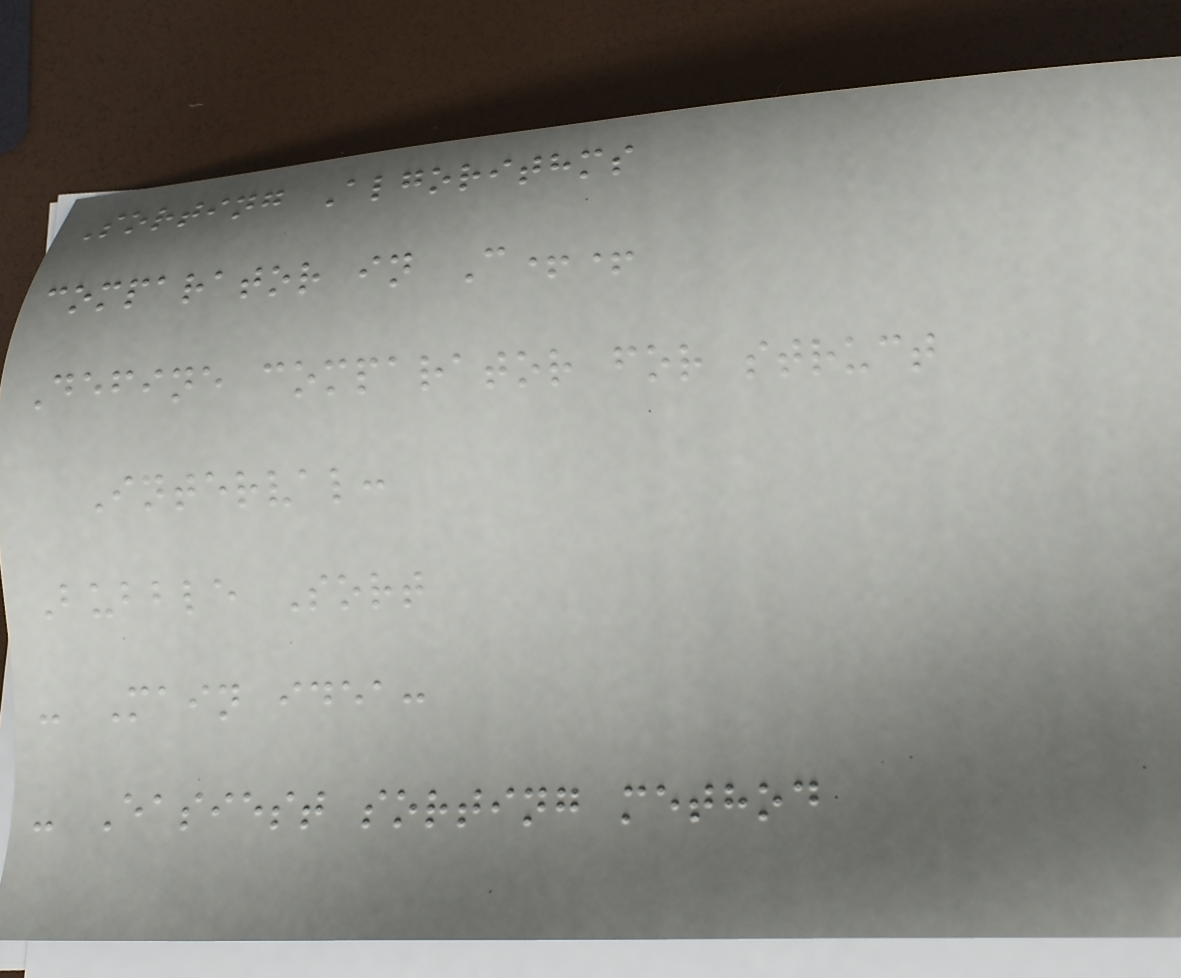Sorting Algorithms
comparator in C++
Define comparator for struct
Interval:
Bubble Sort
- Main idea:
- Easiest sorting method
